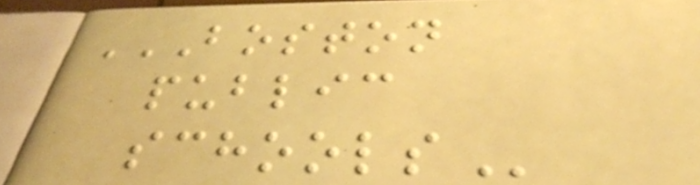BOSTON
PUBLIC
SCHOOLS
